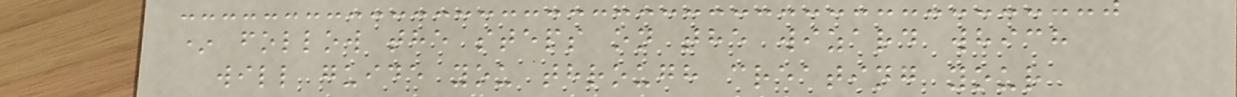* follow the steps on the wizard which
will guide you through creating your
